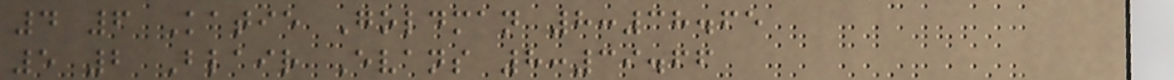4 6 Katie Goldman 8:38.65
5 2 Blair Evans 8:39.66
